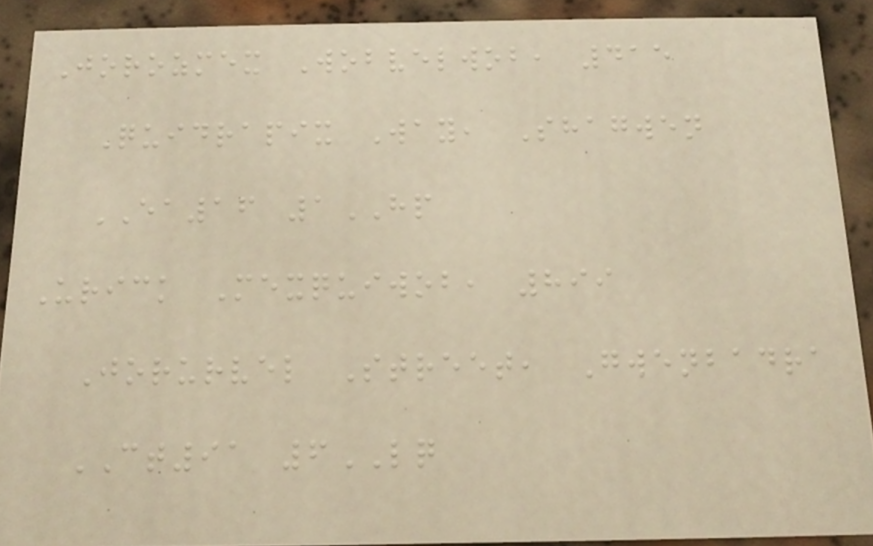Jorozmex Wobvelwob, 415
Quidrapix Way, Shagwen
EA16 1HP
Urick Mexquiwob, 899
Jorurvel Street, Gwenbadra
CT91 6LQ
